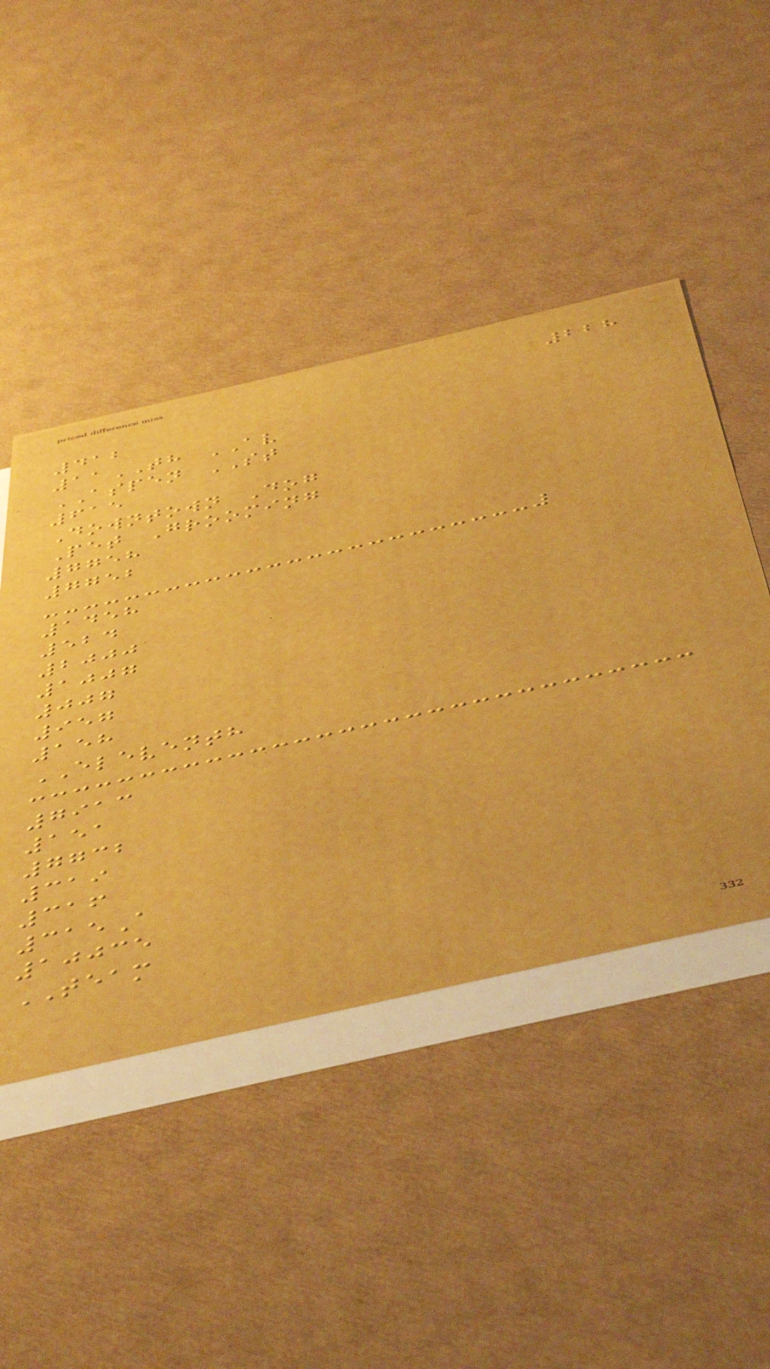228
412
11TH AV
ASPEN ST
615
Downtown Dog
Pet Grooming
7758
7752
1458
524
2000
1007
007
957
158
ELEVENTH
7913
151
7732
319
316
315A
10035
TEAM
